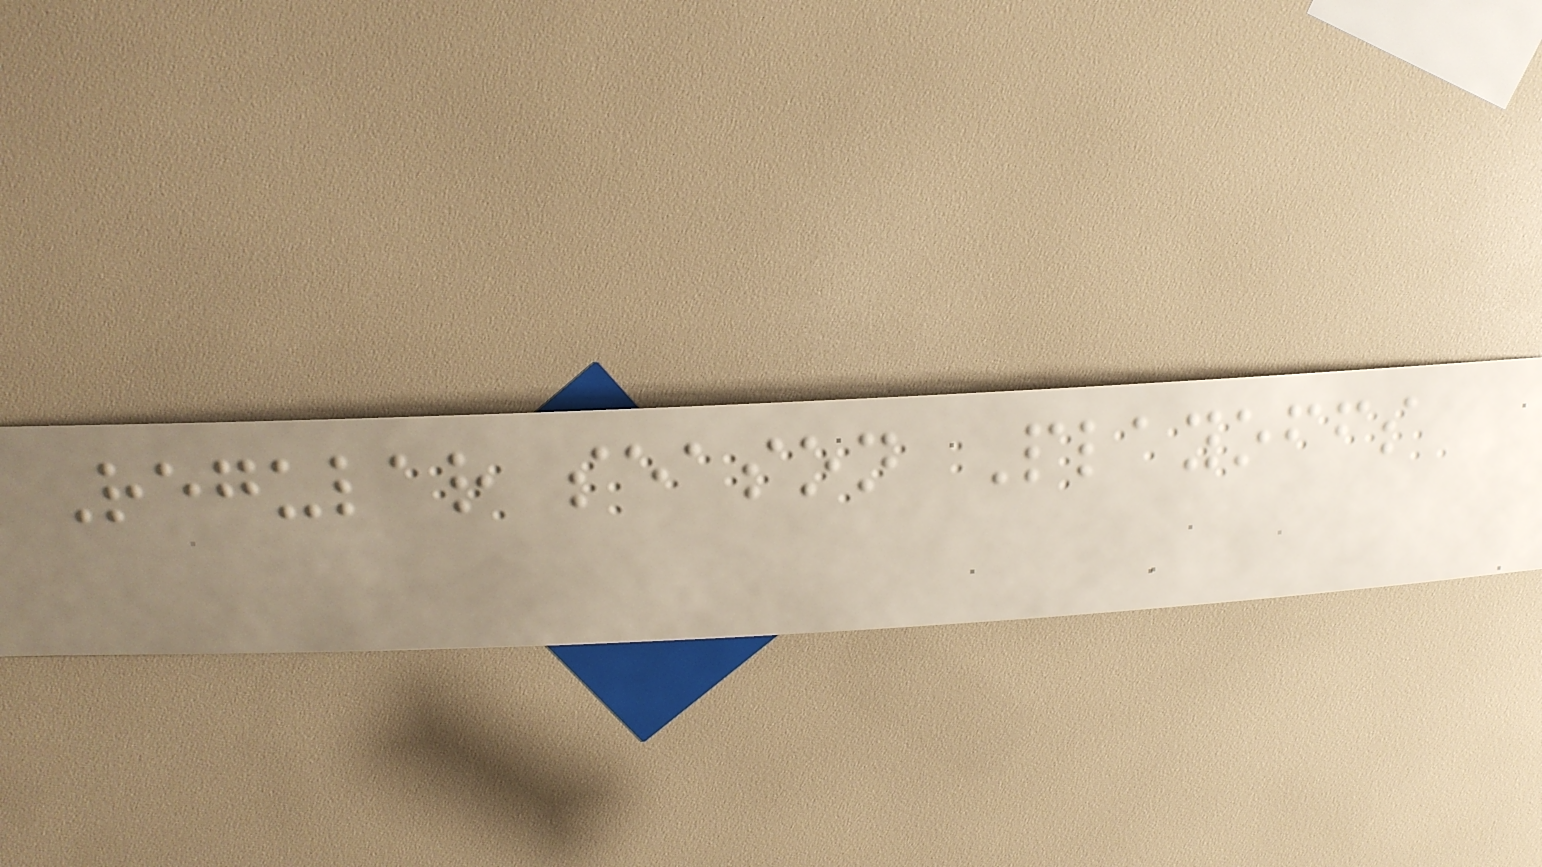Regular season Playoffs
